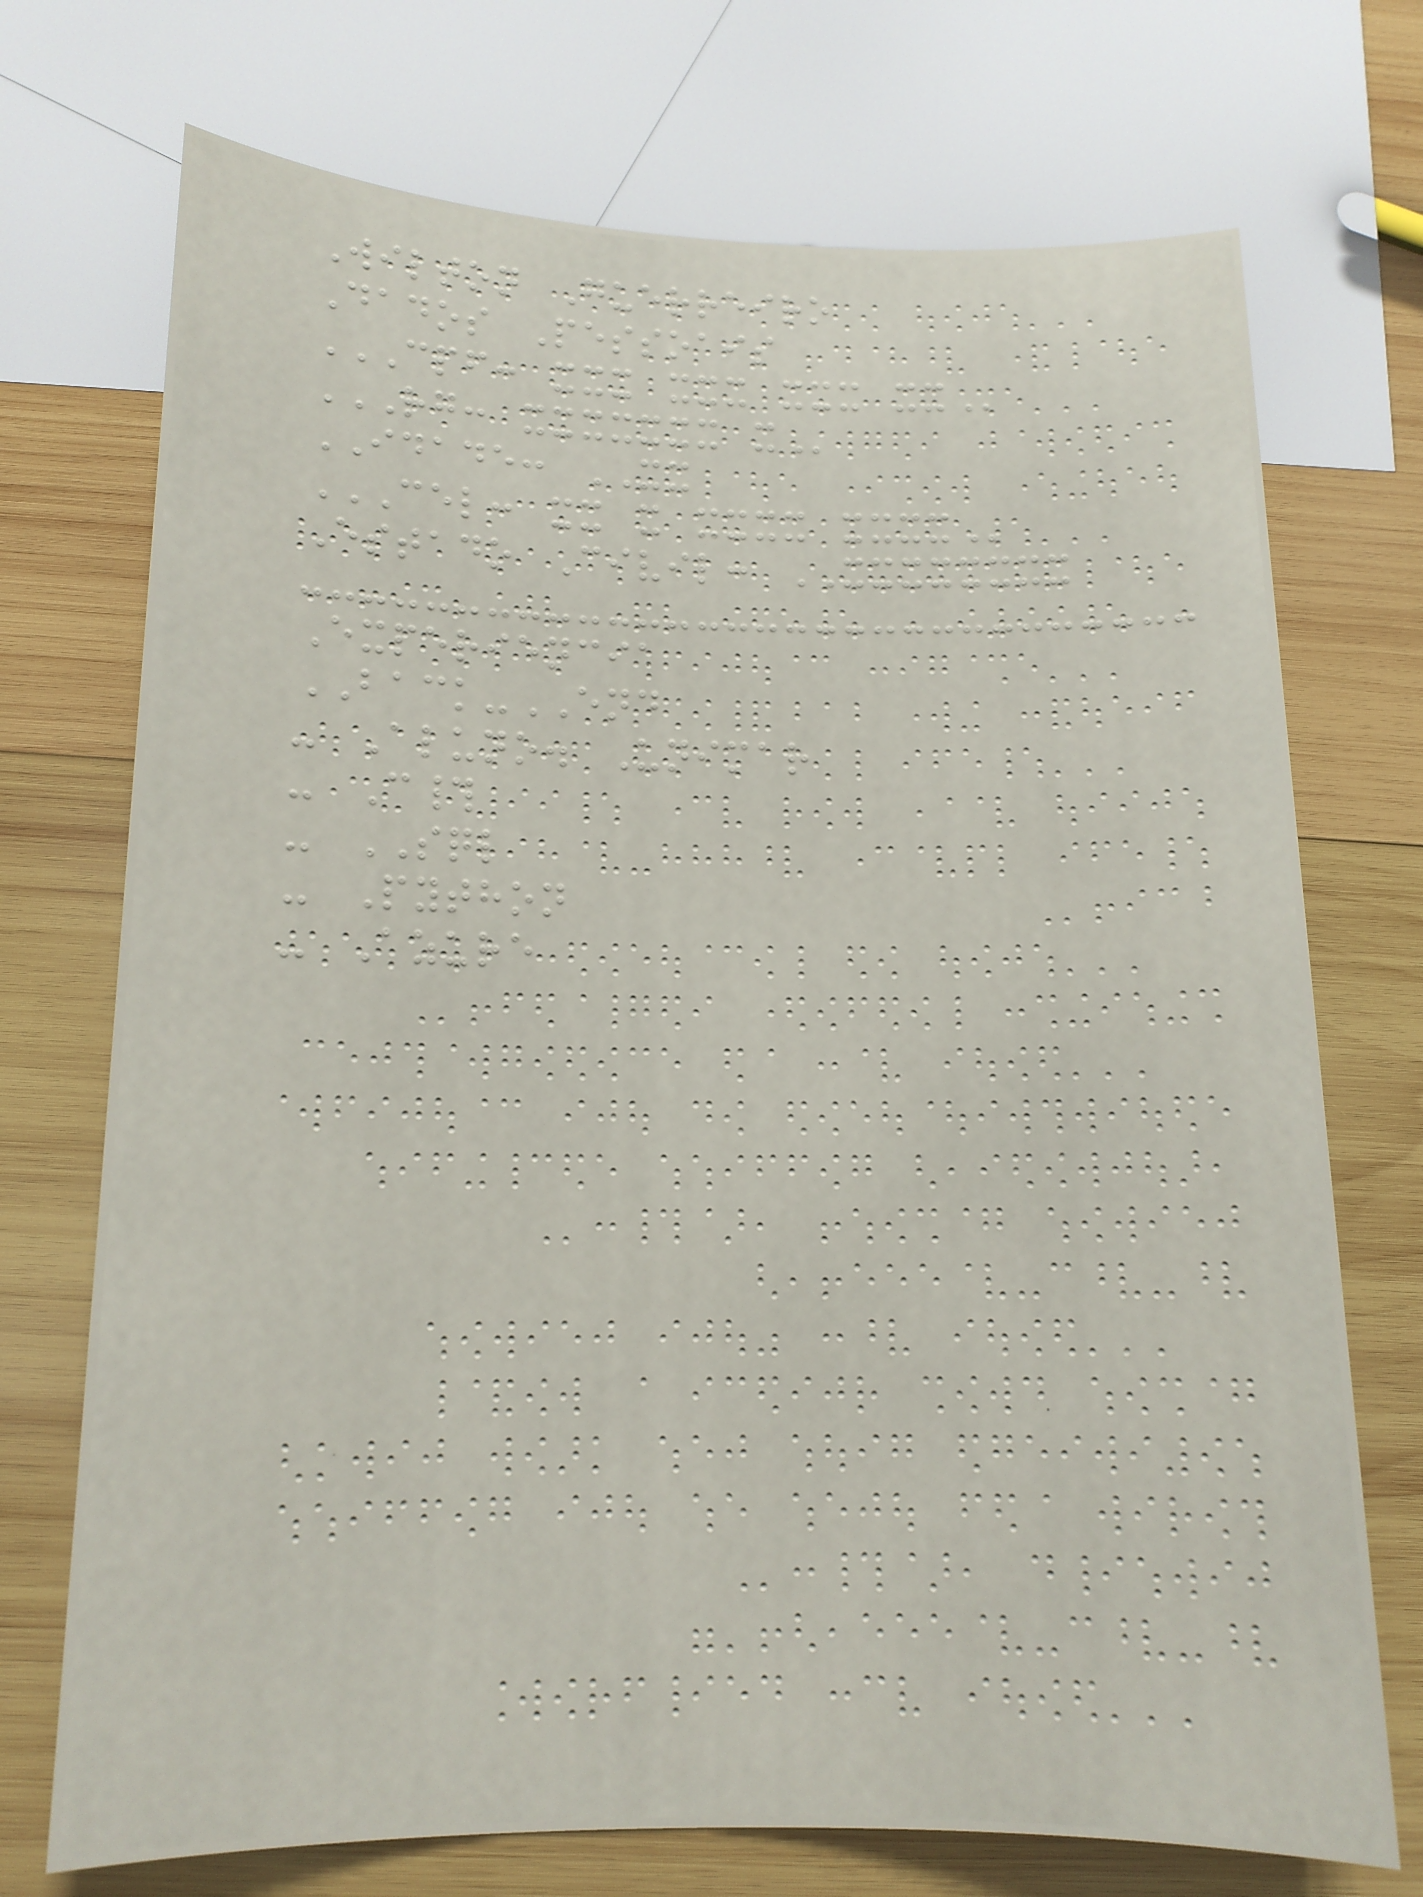Wilton Guerreiro
Dados Pessoais
CPF: XXX XXX XXX XX
RG: XXXXXXX X
IDADE: XX
CEL: XX X XXXX XXXX
Estado Civil: XXXXXXXX
Experiencia
BACK-END
- Aluno. Unimar
- C#
- SQL
- Python
- Azure
